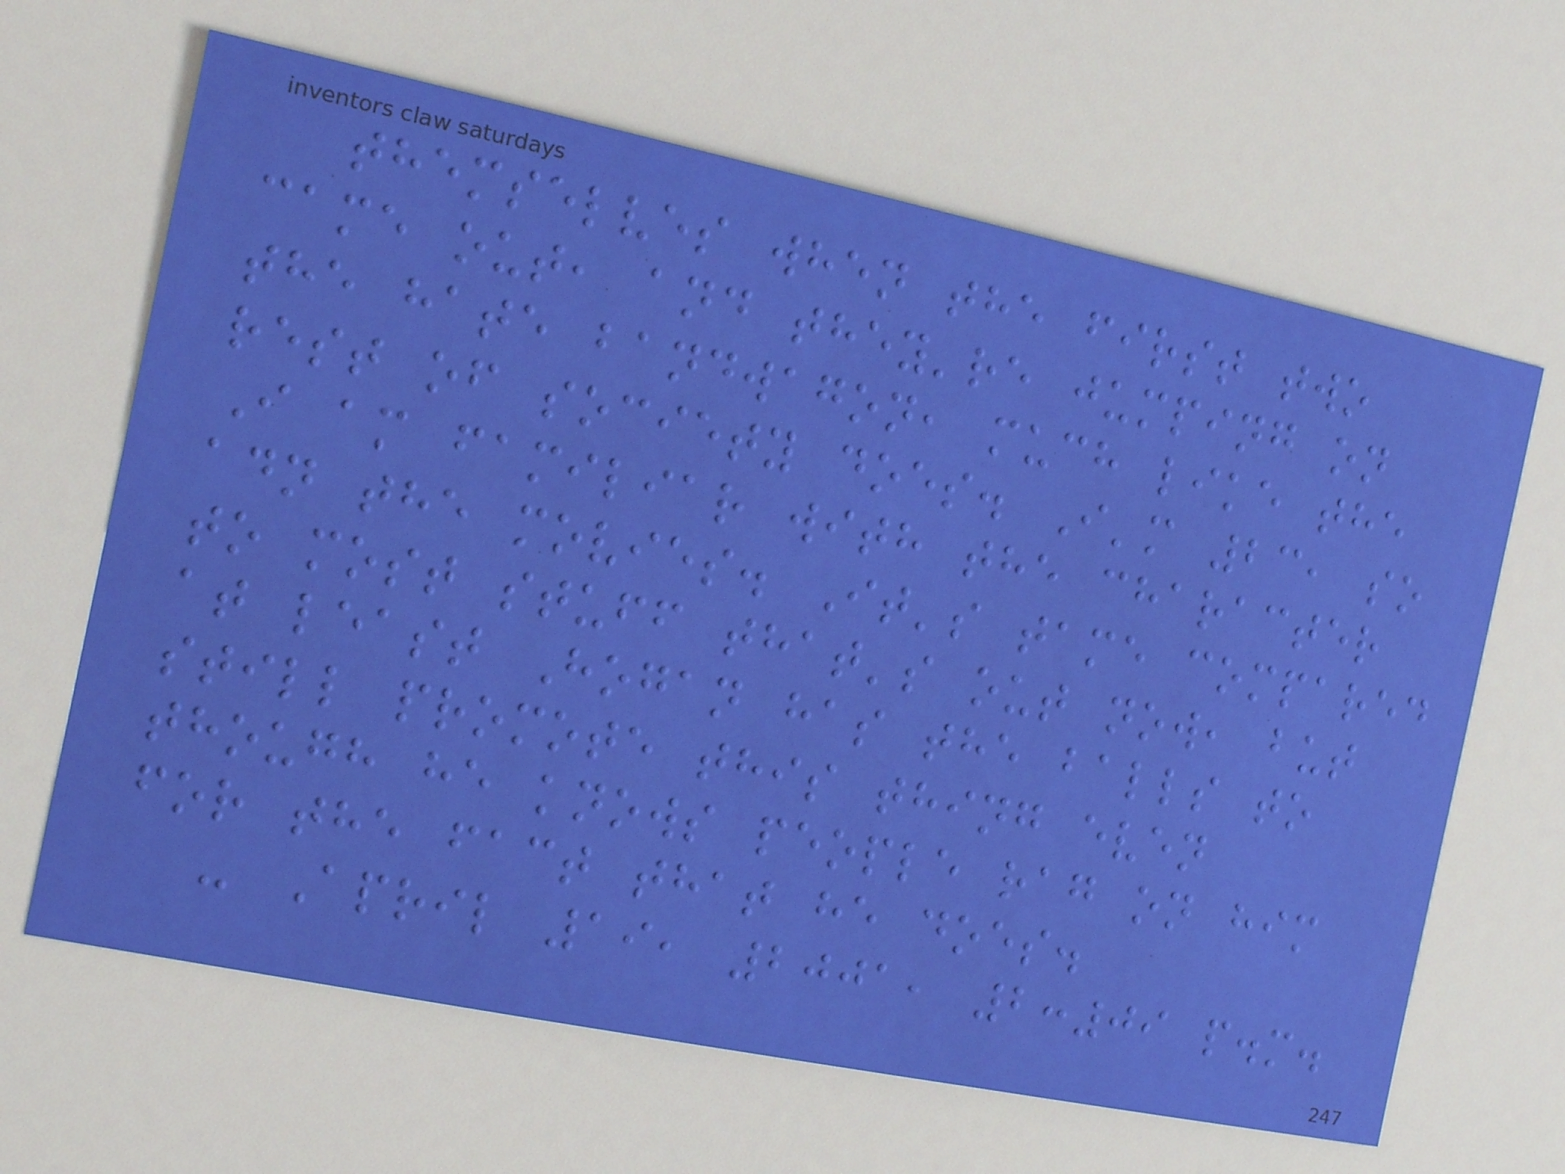themselves when the first two
came out, and they're jumping on
the hate bandwagon, much like the
rest of society does. I'm 23, so
I am familiar with the character
adn the movies. It's tame compared
to most stuff that's out now, but
at least Hogan has the balls to
still promote this thing even
though he knows people rag on him
for the fact that he does.
- April 19, 2001, 2:09 p.m.
